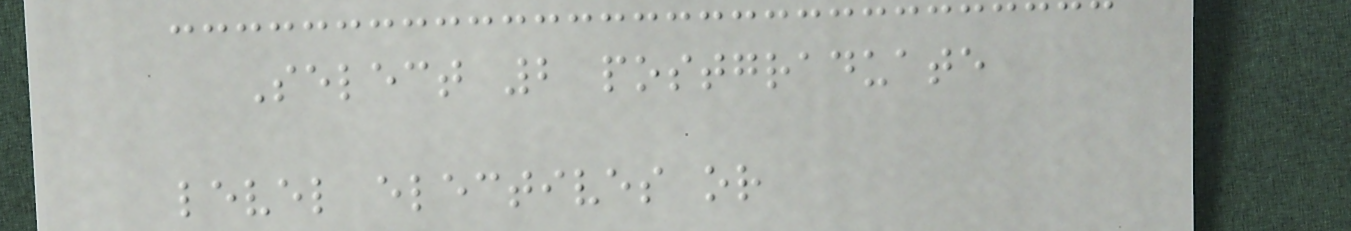Select 2 postgraduate
level electives or
